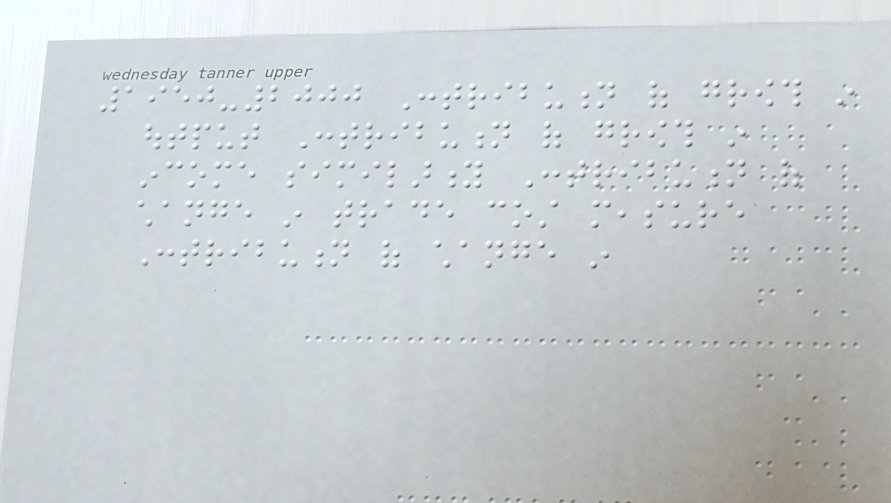1950-2000 Contribution of growth in
output Contribution of growth in
income similarity Contribution of
change in trade cost measure
Contribution of change in
